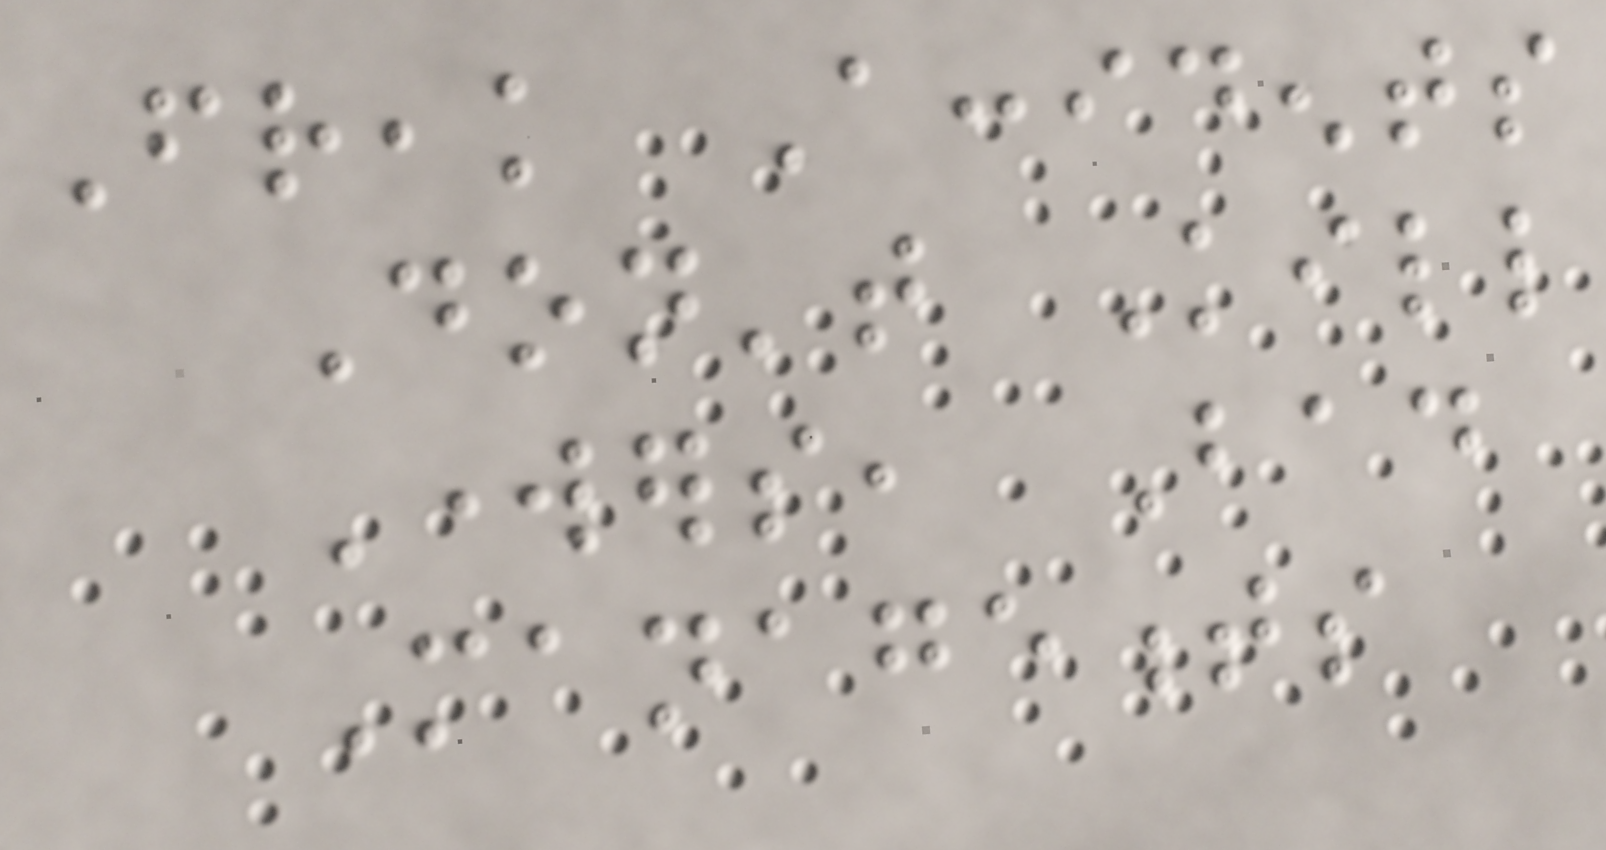Freak Accidents
Don't Kill
Workers, Bad
Managements
